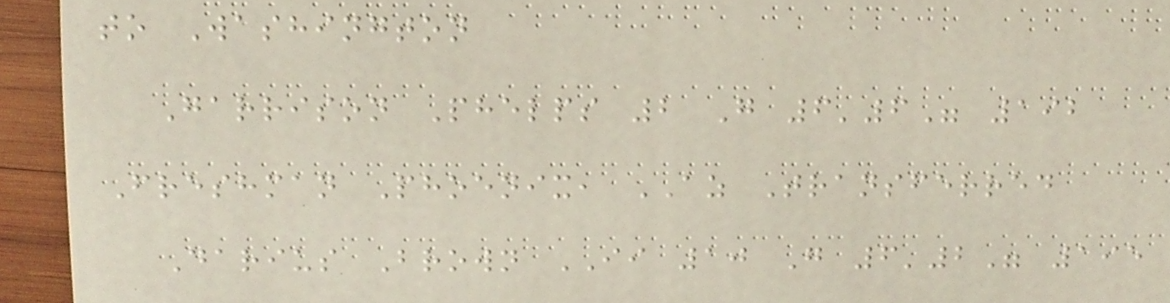to Washington
Garrison Phelps 2 G 6'6" 192
Freshman Phoenix, AZ Transferred
Darius Brown II 10 G 6'2" 195
